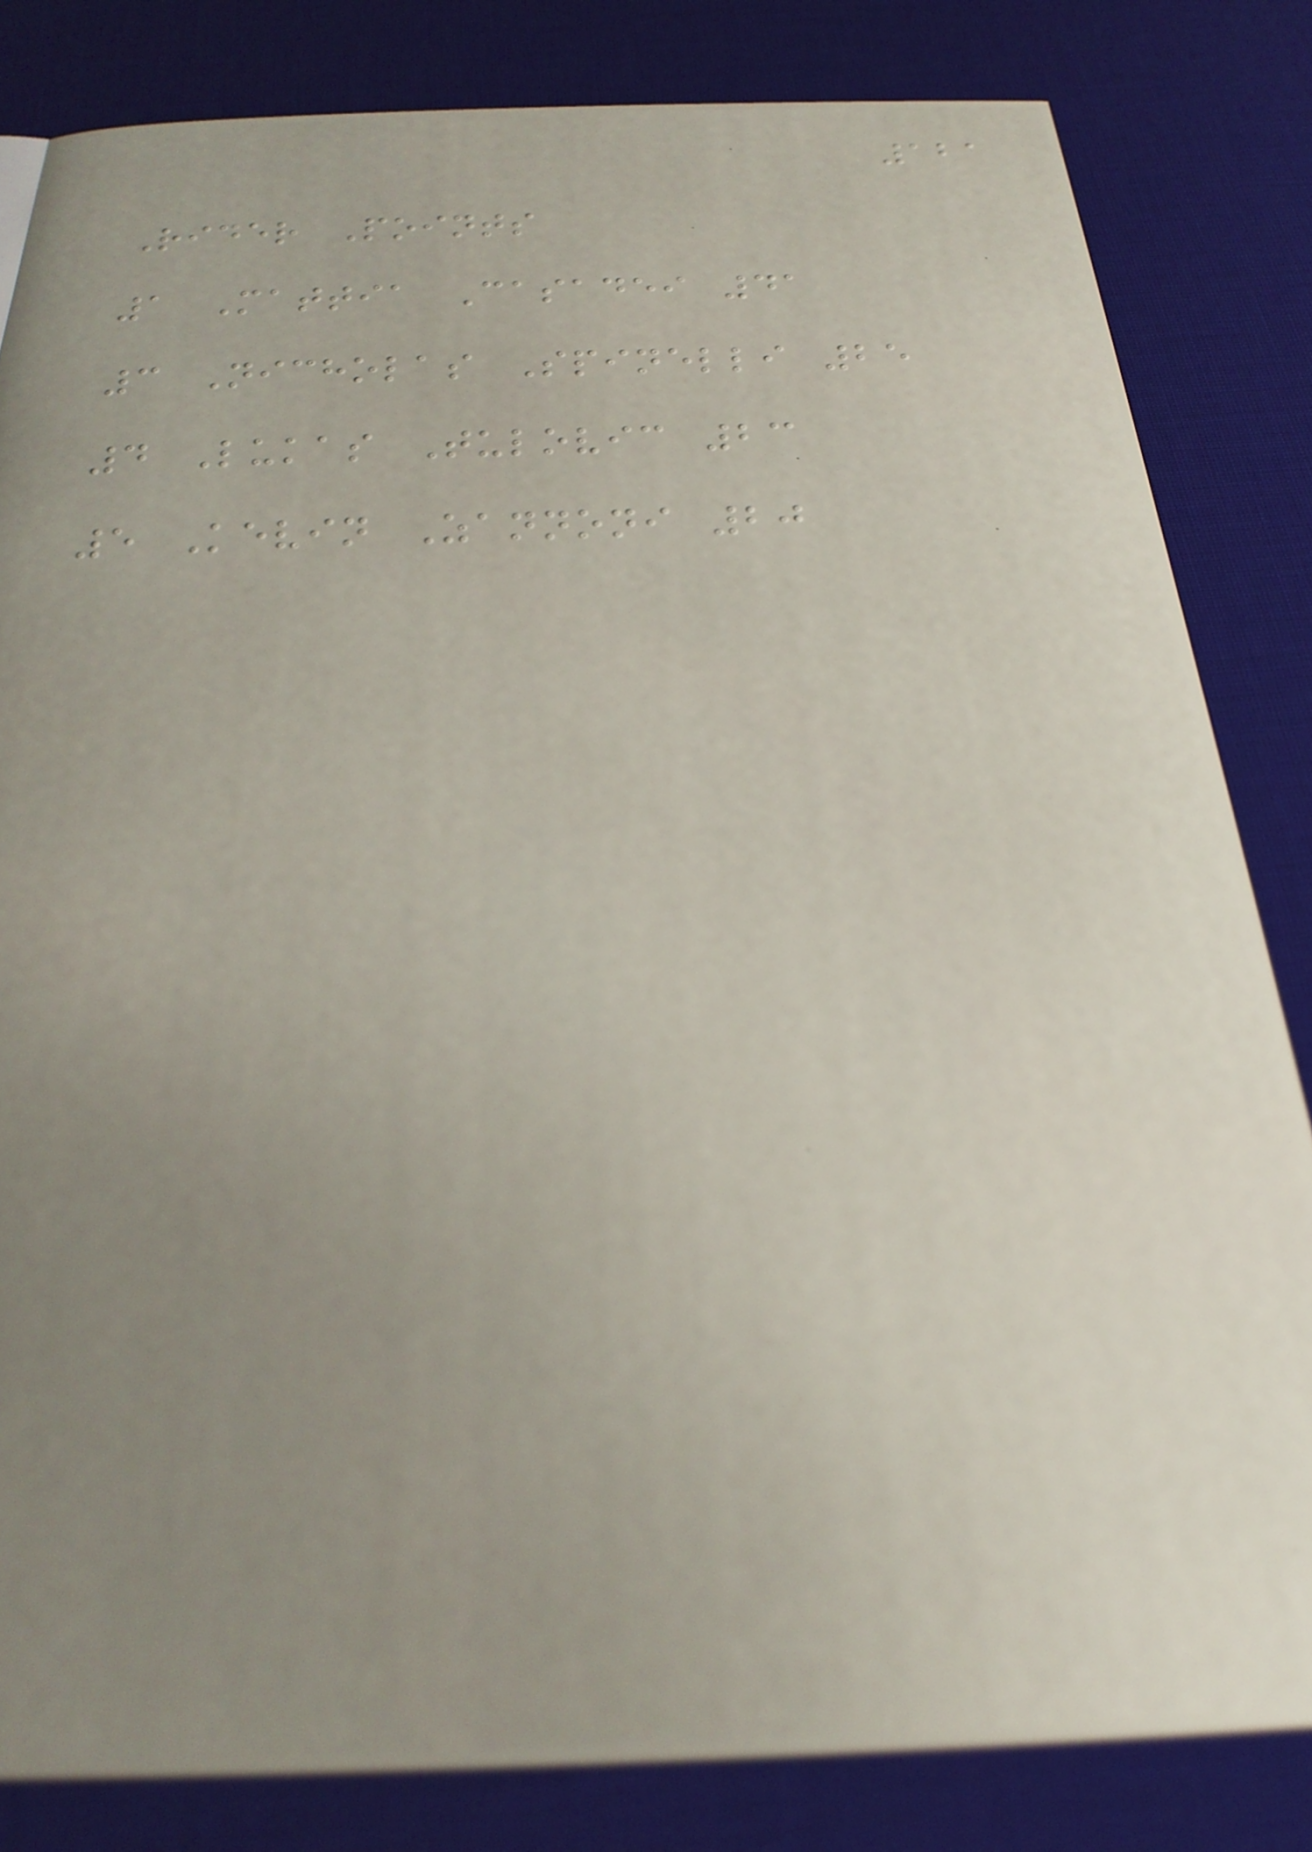121
Rider Points
1 Mattia Casadei 41
3 Nicholas Spinelli 25
4 Lukas Tulovic 23
5 Kevin Zannoni 20
